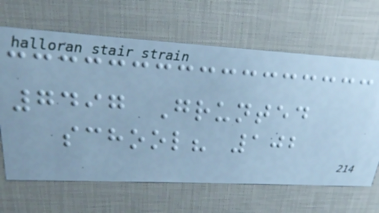7497 Grunted
school? 102
